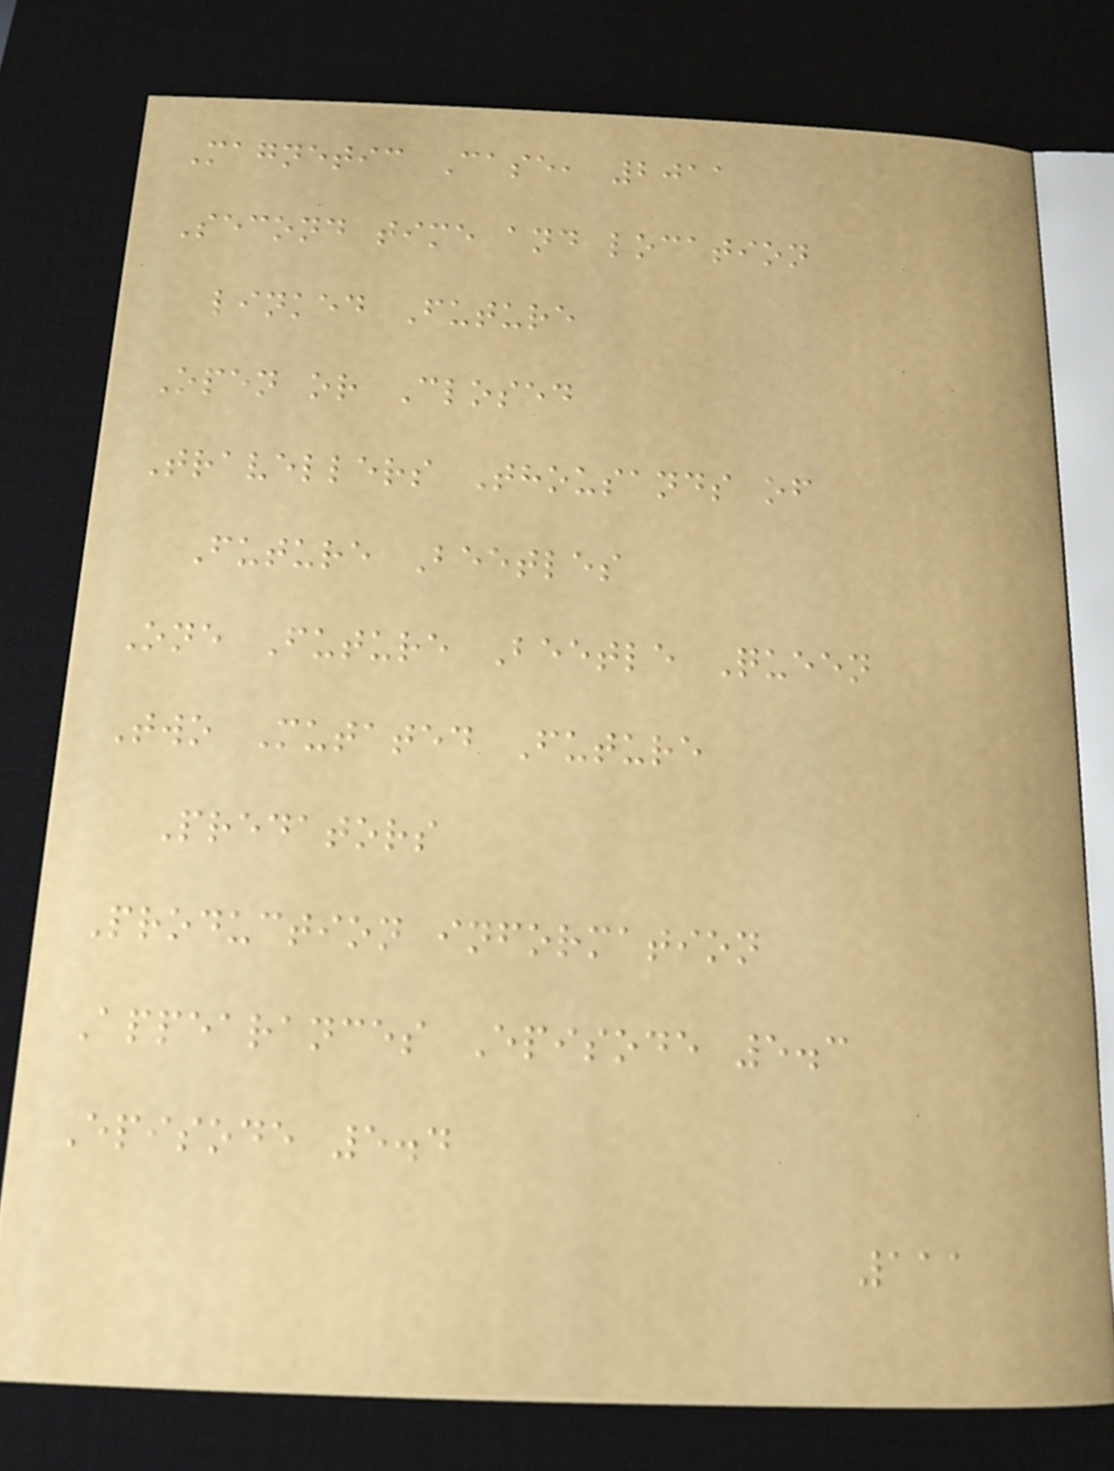Magnetic Case, 2011
Second time and location
linked Future
Open or Closed
Travellers Thousands of
Future Beetles
One Future Beetle Queen
Two Mutated Future
Predators
Production information
Appearances Episode 5.3
Episode 5.4
111
